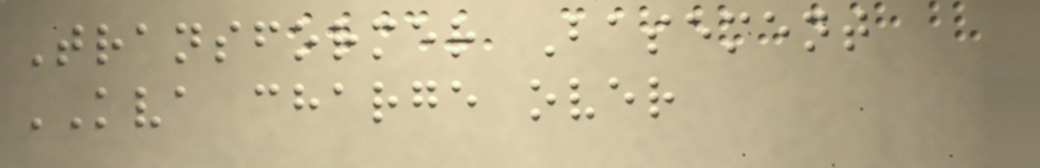Transformer Basement
KVA charge over
